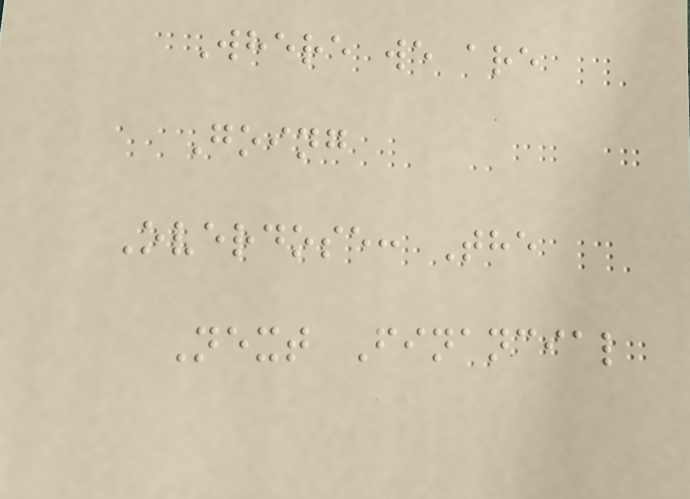Where we are
Going
Overdose: The
Next Financial
